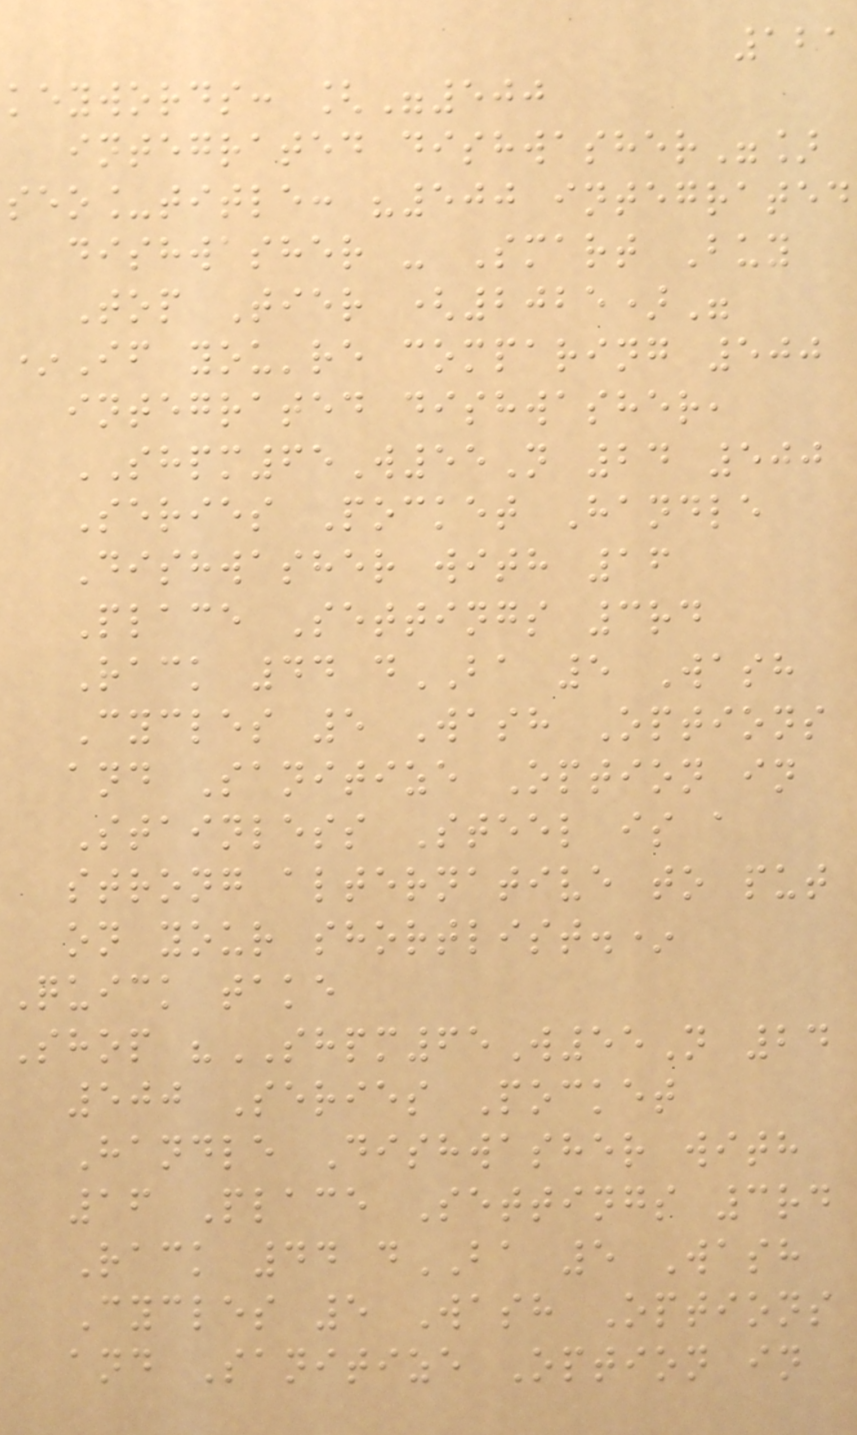121
keywords: ["500
integrated dishwasher"]
seo_title: "500 integrated
dishwasher - Smart Buy
Top Tier (2025)"
*If you're comparing 500
integrated dishwasher,
SHPM65W55N 24 500
Series Pocket Handle
Dishwasher with 16
Place Settings 3rd
Rack 44 dBA 5 Wash
Cycles 5 Wash Options
and Sanitize Option in
Stainless Steel is a
strong alternative to put
on your shortlist.*
Quick take
Shop "SHPM65W55N 24
500 Series Pocket
Handle Dishwasher with
16 Place Settings 3rd
Rack 44 dBA 5 Wash
Cycles 5 Wash Options
and Sanitize Option in
